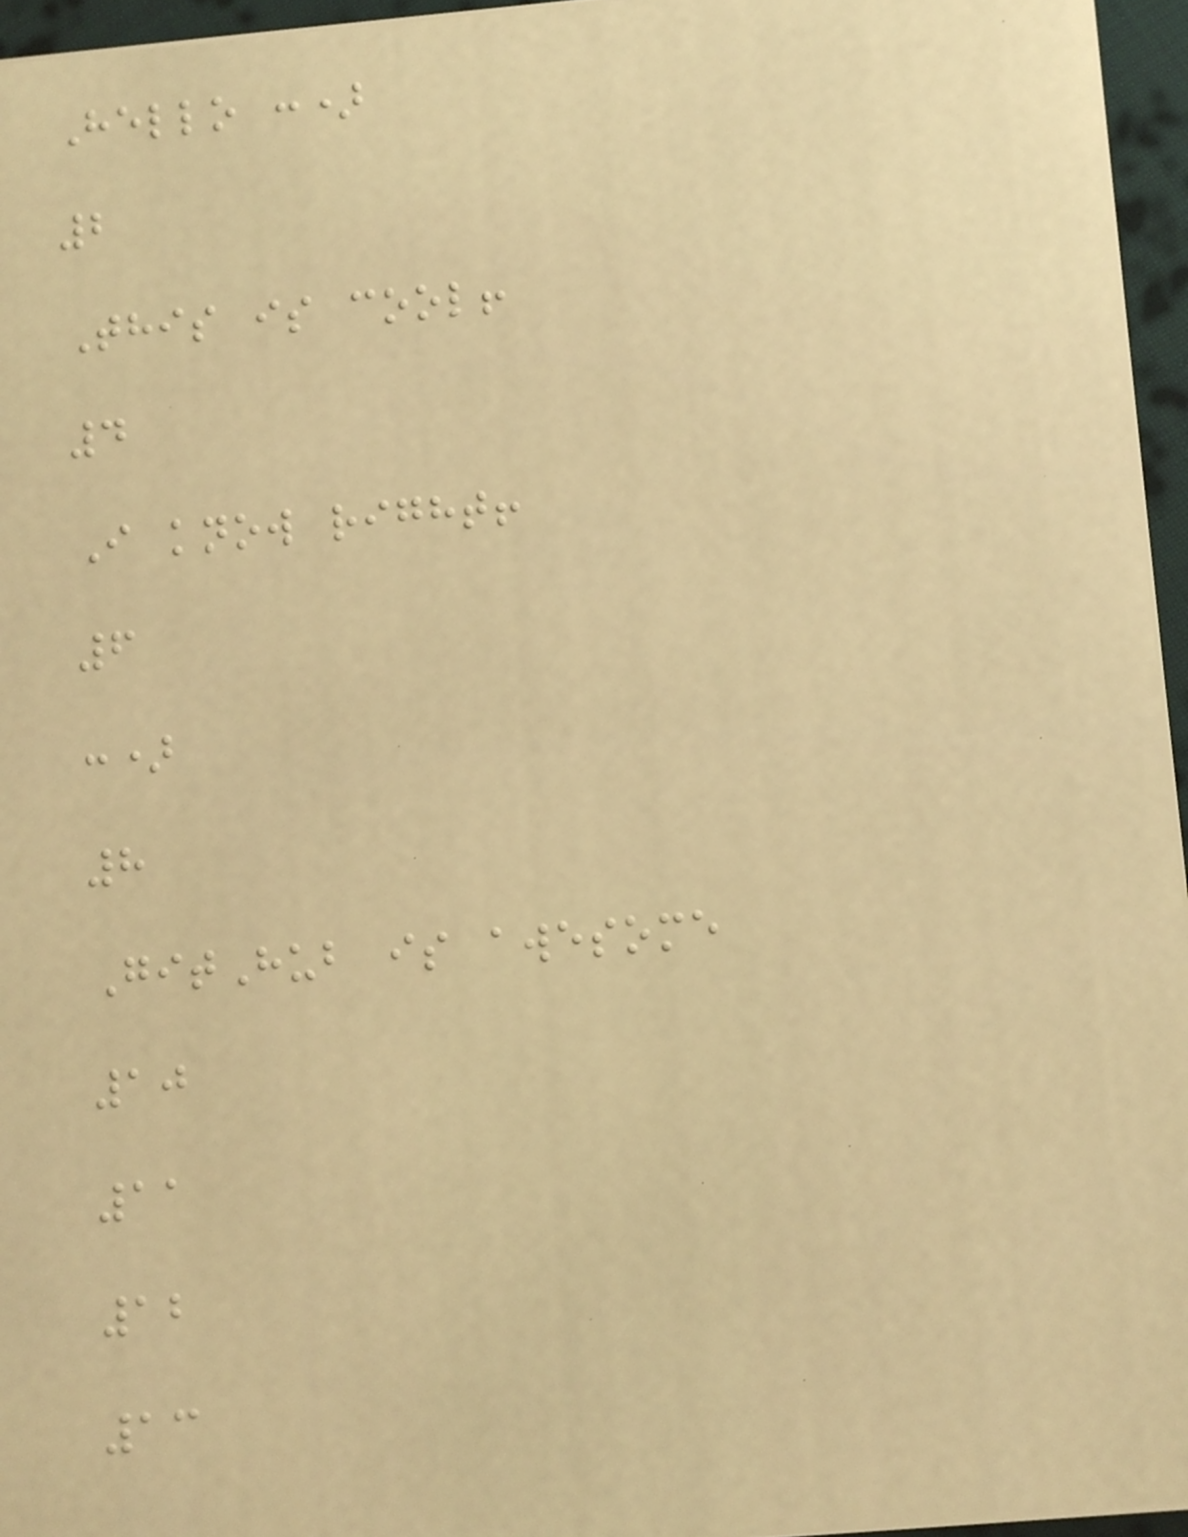Hello :)
2
This is cool!
4
I know right!
6
:)
8
GitHub is awesome
10
11
12
13
